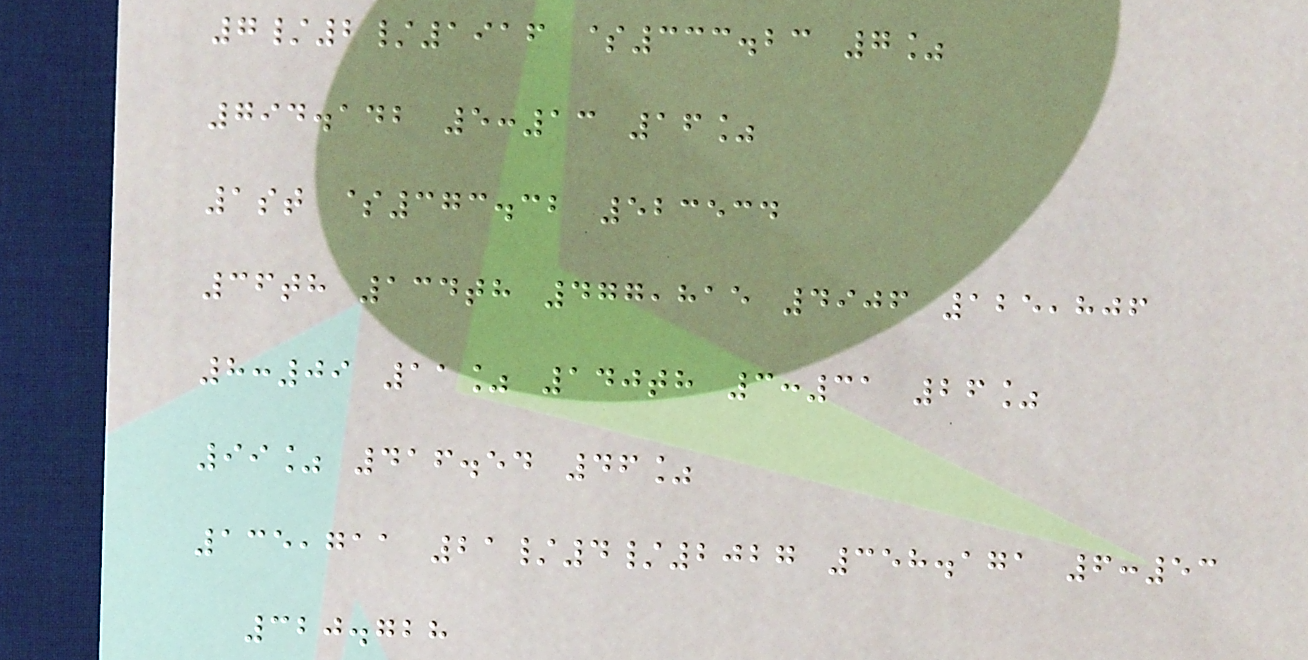7/2/1916 $333.23 7%
794.142 5:13 16%
1st $373.32 523534
36th 134th 477,815 4906 125,806
8:09 11% 140th 3:31 26%
99% 416.54 46%
135,711 21/4/2027 358.171 6:53
320.728
